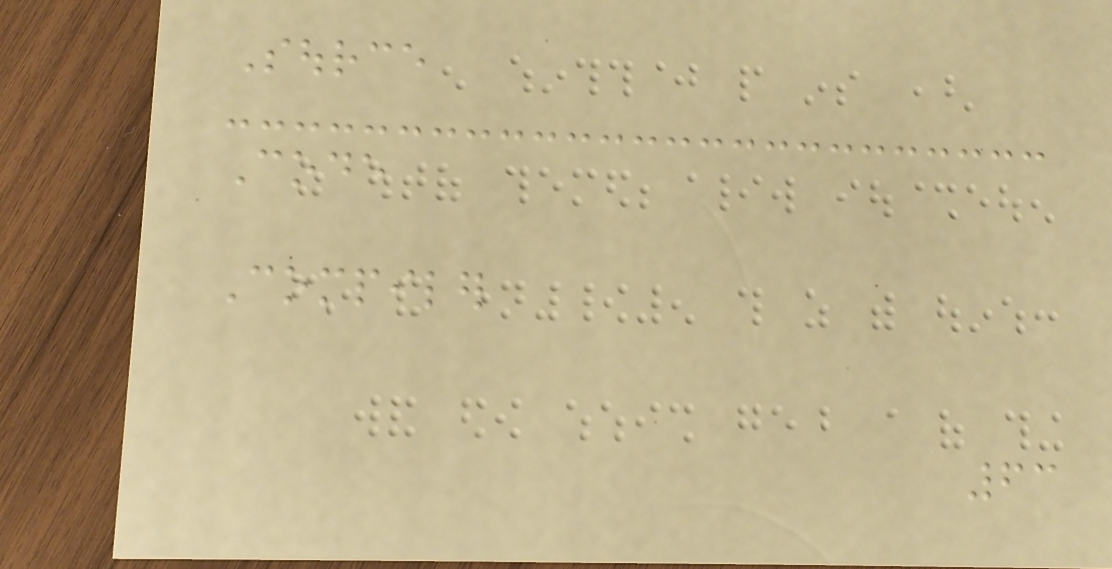Source
Code
Compiler
63
